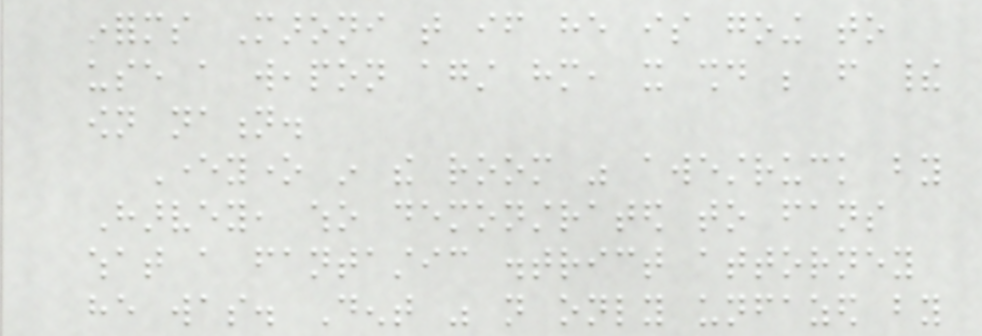informs Maroni that if he is going to
use a weapon against him, it should be from their
own nation.
Everyone in the room was awestruck by
Harvey, who demonstrated to fans
what a fantastic district attorney
he was. Dent was not only unfazed by
